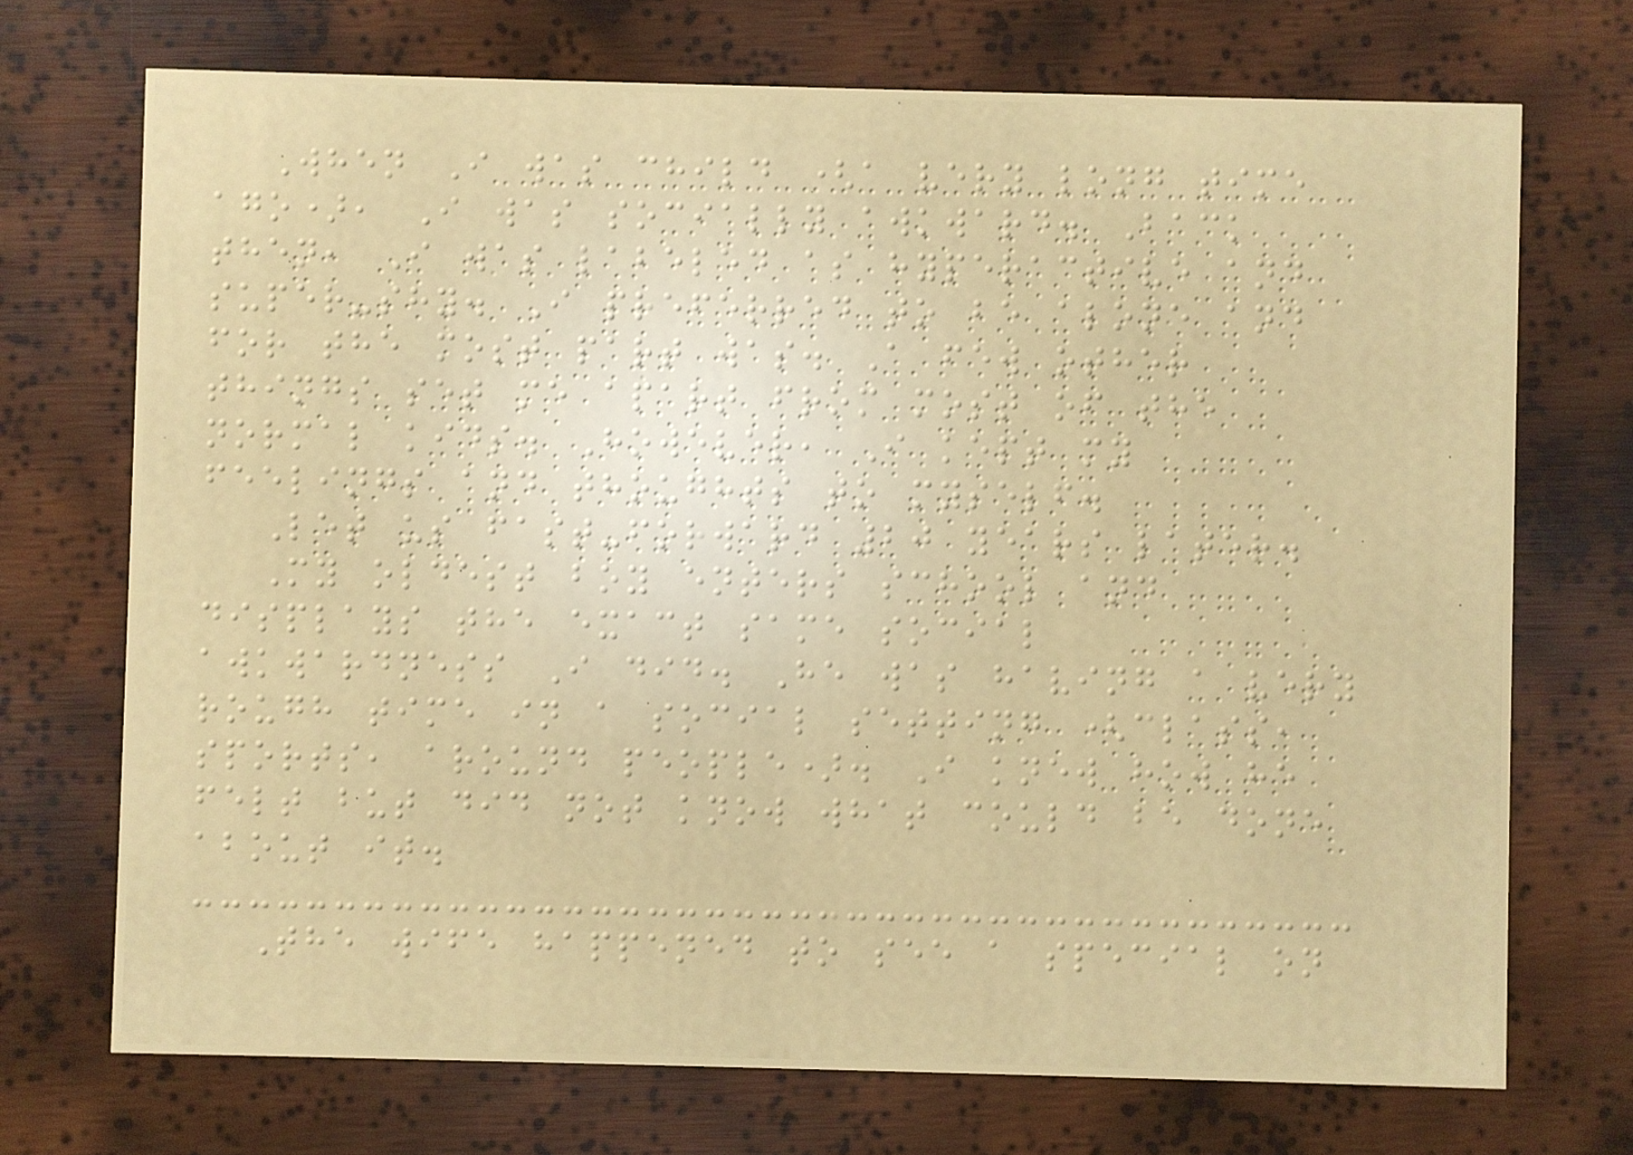When I was child (a very long time
ago), I was socially awkward. Back
then, I was labeled as hyperactive and
super-shy. I preferred to be alone and
for the most part was. A few other
things set me apart from most of the
normal kids. However, I kept my
feelings and thoughts to myself.
Let us fast-forward 20 years later.
My oldest boy enters school and
displays the exact same social
awkwardness I did. He was having a very
rough time in a social setting (class,
sports, around people). I knew how he
felt but did not know what could be done
about it.
The wife happened to see a special on
